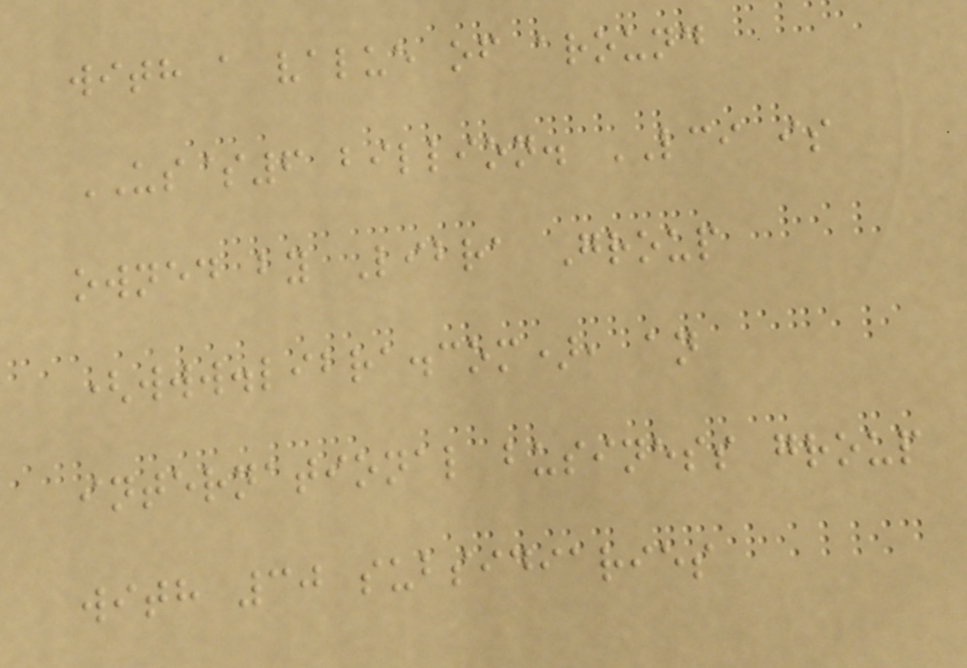with a value of around
US$6 billion. LCI is
owned by Libra Group
(www.libra.com), an
international business group
with 30 subsidiaries
